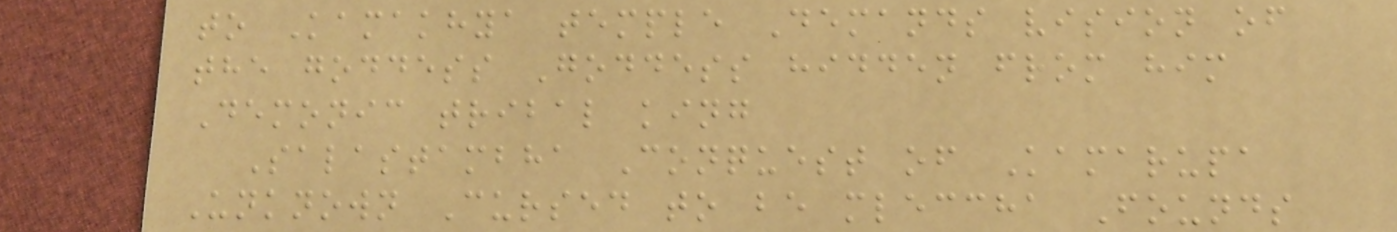to Kamakhya temple Demands vision of
the goddess Goddess hidden from him
Demonic tribal king
Salastambha Conquest of Kamarupa
Unknown Cursed to be mleccha Founds
